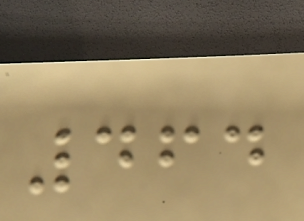464
